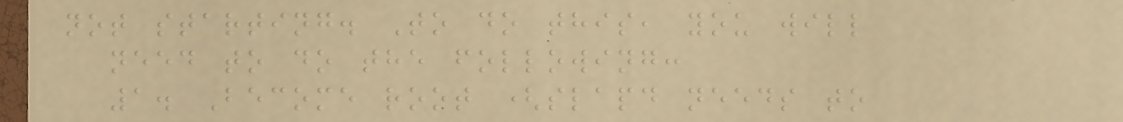not starting. To do this, you will
need to do the following:
1. Become root (slapd needs to
